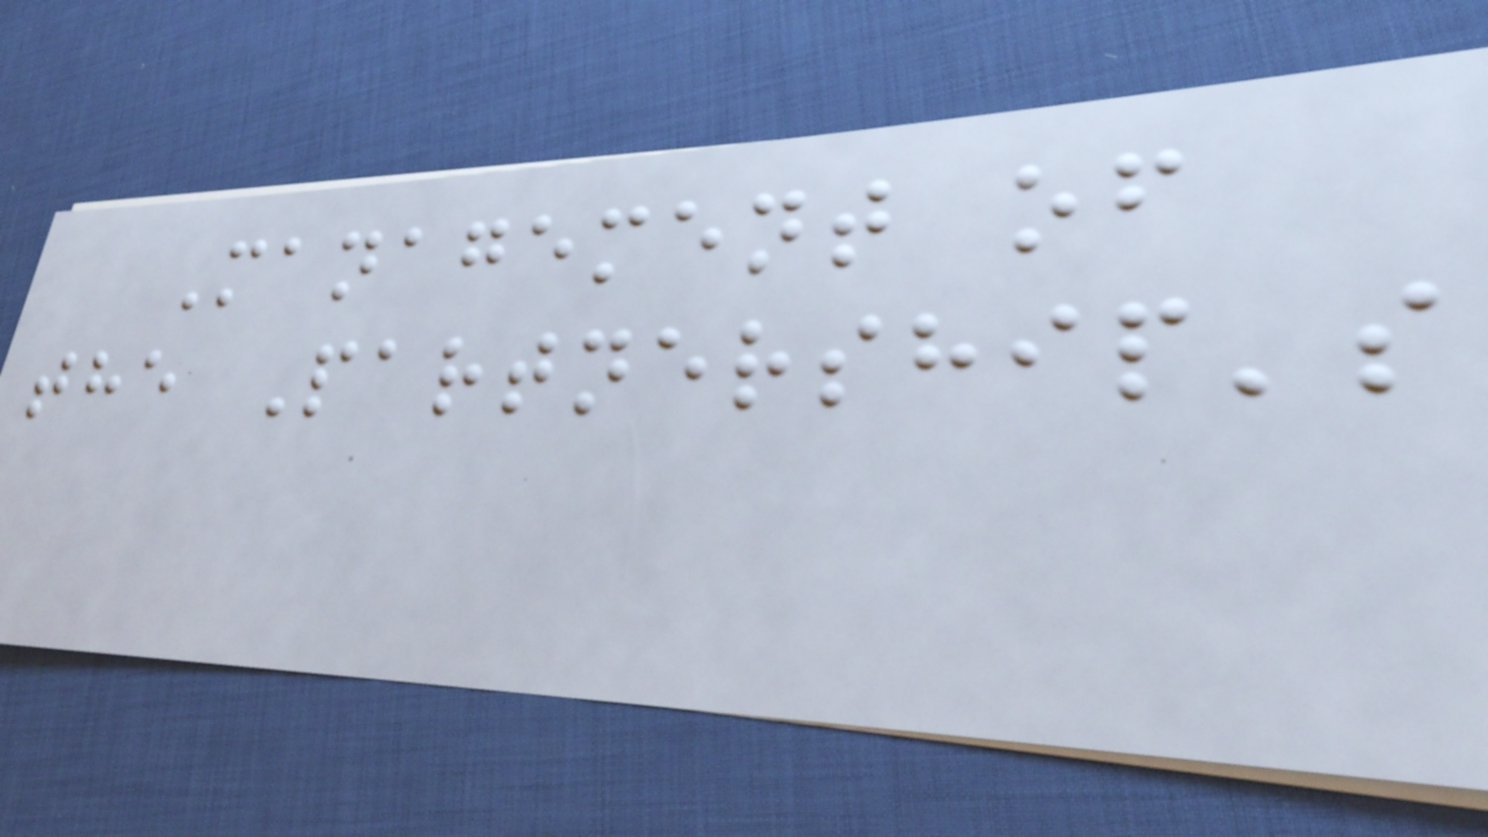Management of
the Partnership's
